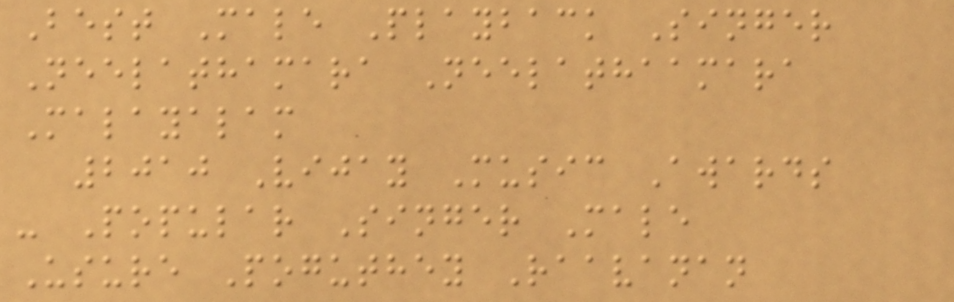Best Male Playback Singer
Neelathamara Neelathaamara
Malayalam
2010 Vijay Music Awards
- Popular Singer Male
Usure Poguthey Raavanan
